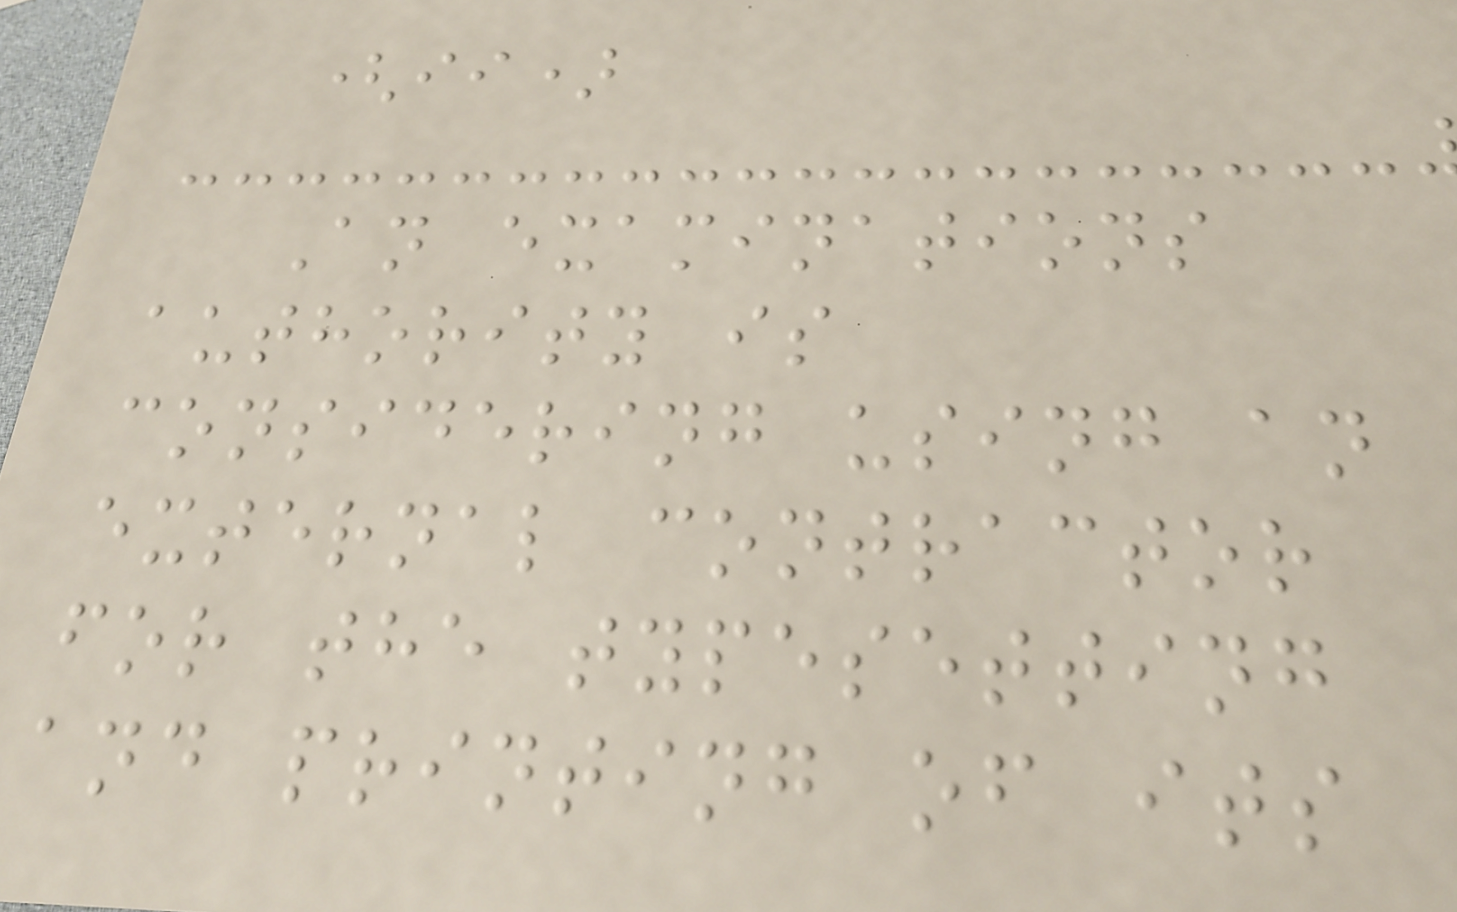(ii)
An examinations
authority is
considering using an
external contractor
for the typesetting
and printing of its
